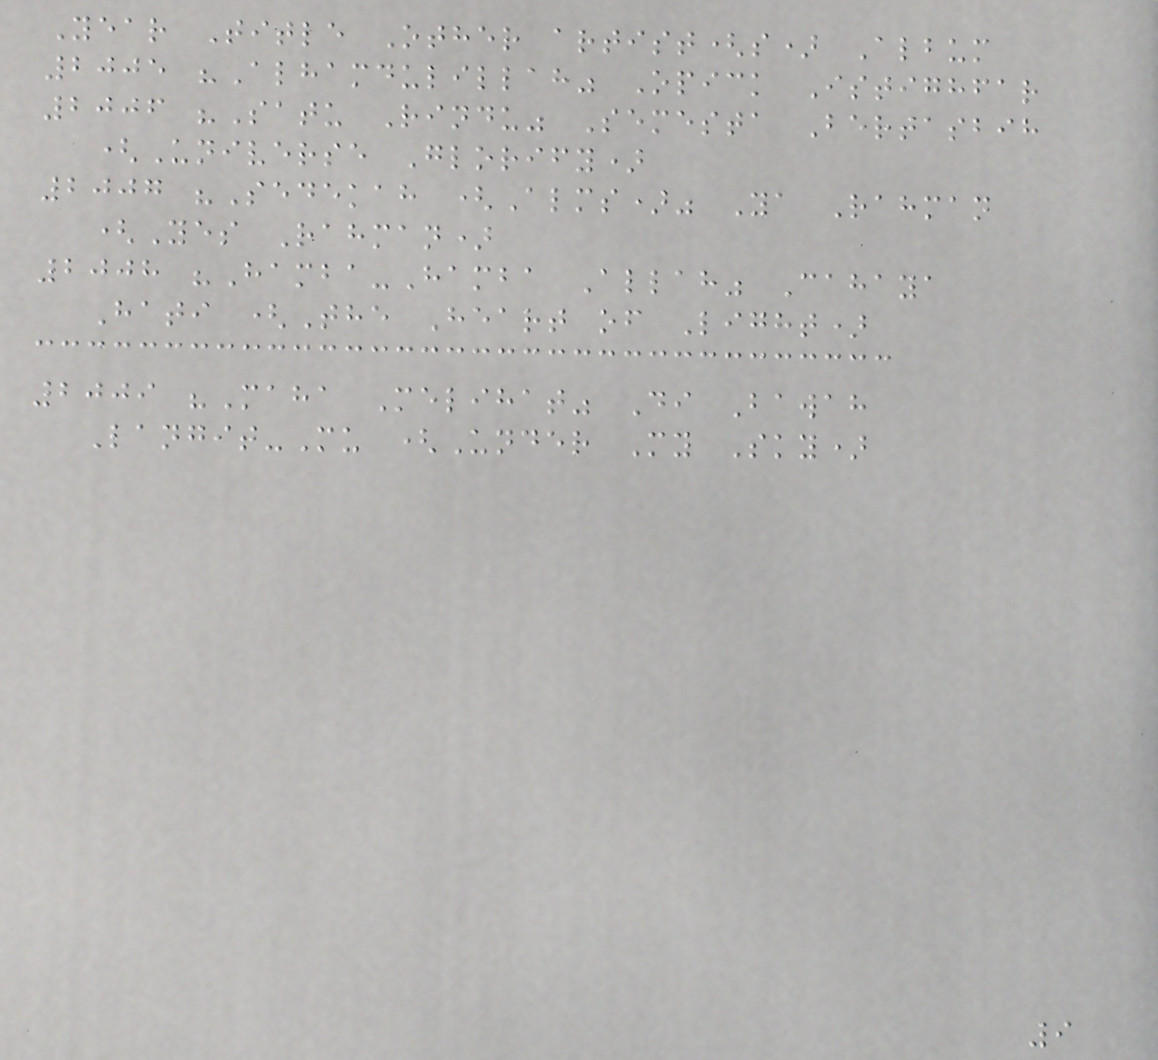Year Title Other artist(s) Album
2005 "Alhamdulillah" Opick Istighfar
2006 "Satu Rindu" Semesta Bertasbih
(Universe Glorify)
2007 "Sedekah (Alms)" Ya Rahman
(Yes Rahman)
2008 "Hamba-Hamba Allah" Cahaya
Hati (The Heart of Light)
2009 "Maha Melihat" Di Bawah
Langit-Mu (Under My Sky)
9
